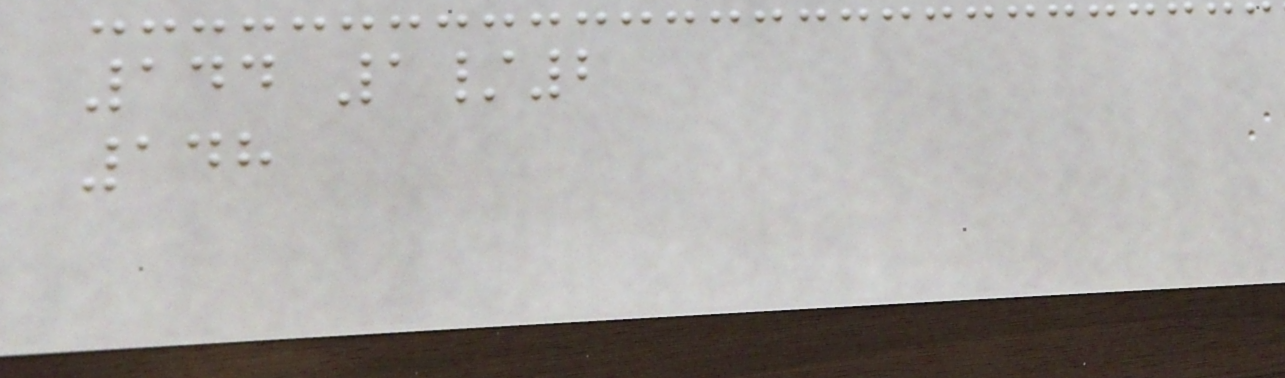144 1/2
148
